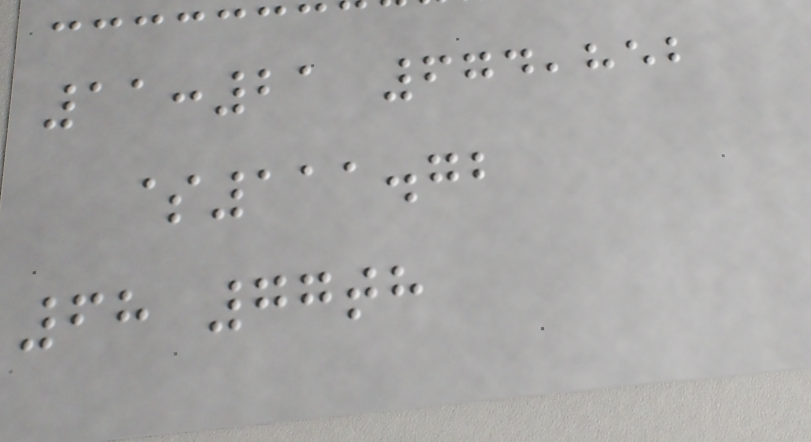11:21 674,852
$111.72
68 77th
